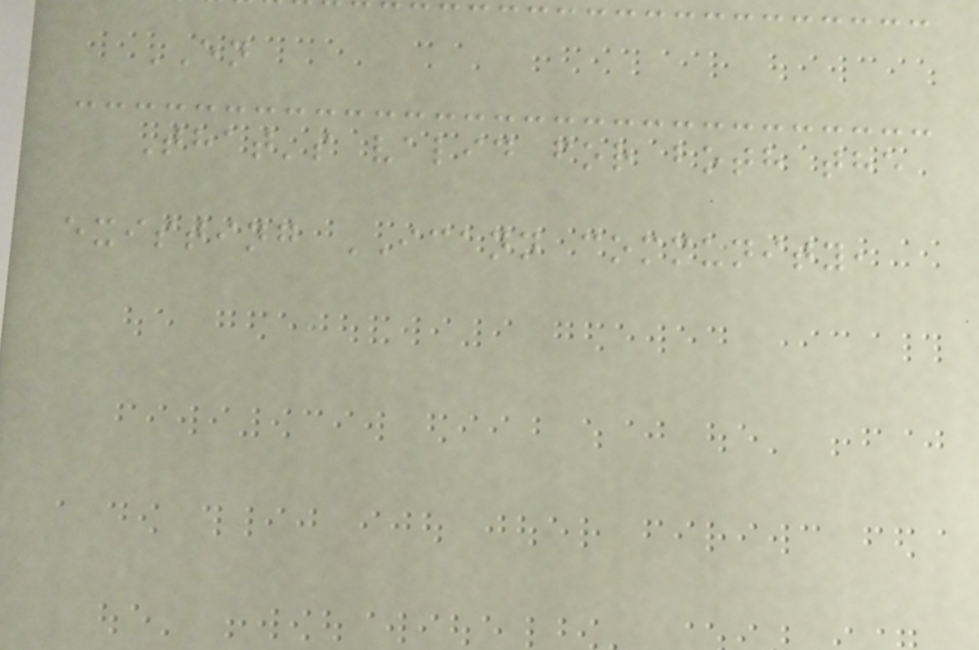EN
That's valid for both the
existing ICANN community,
